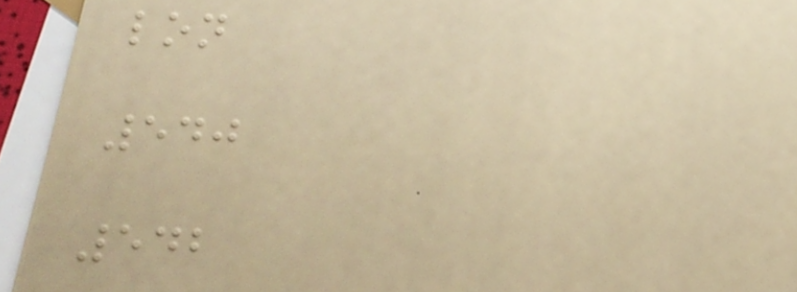lon
540
542
